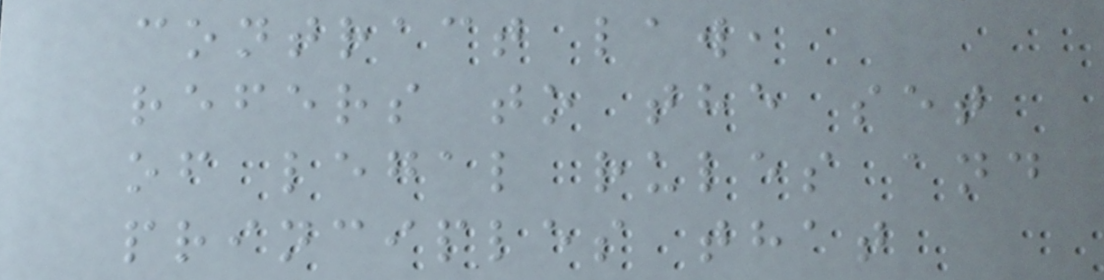contract law,
refers to the set
of legal rules and
principles that
